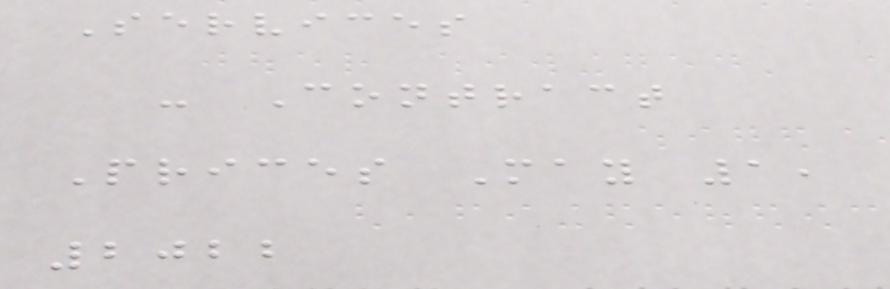Services
- Contract
Prices May 1,
2022
